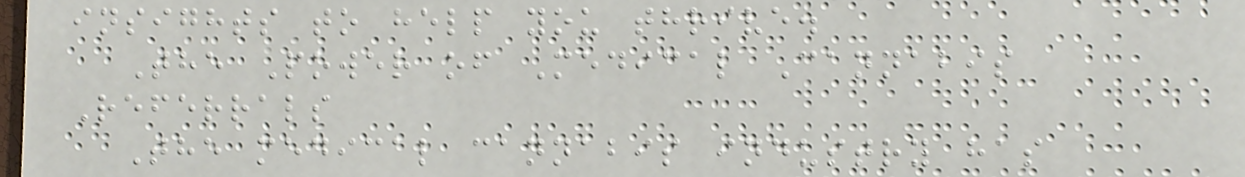insights to help you thrive.
The Power of Medical Cannabis
Referrals
The medical cannabis industry has
